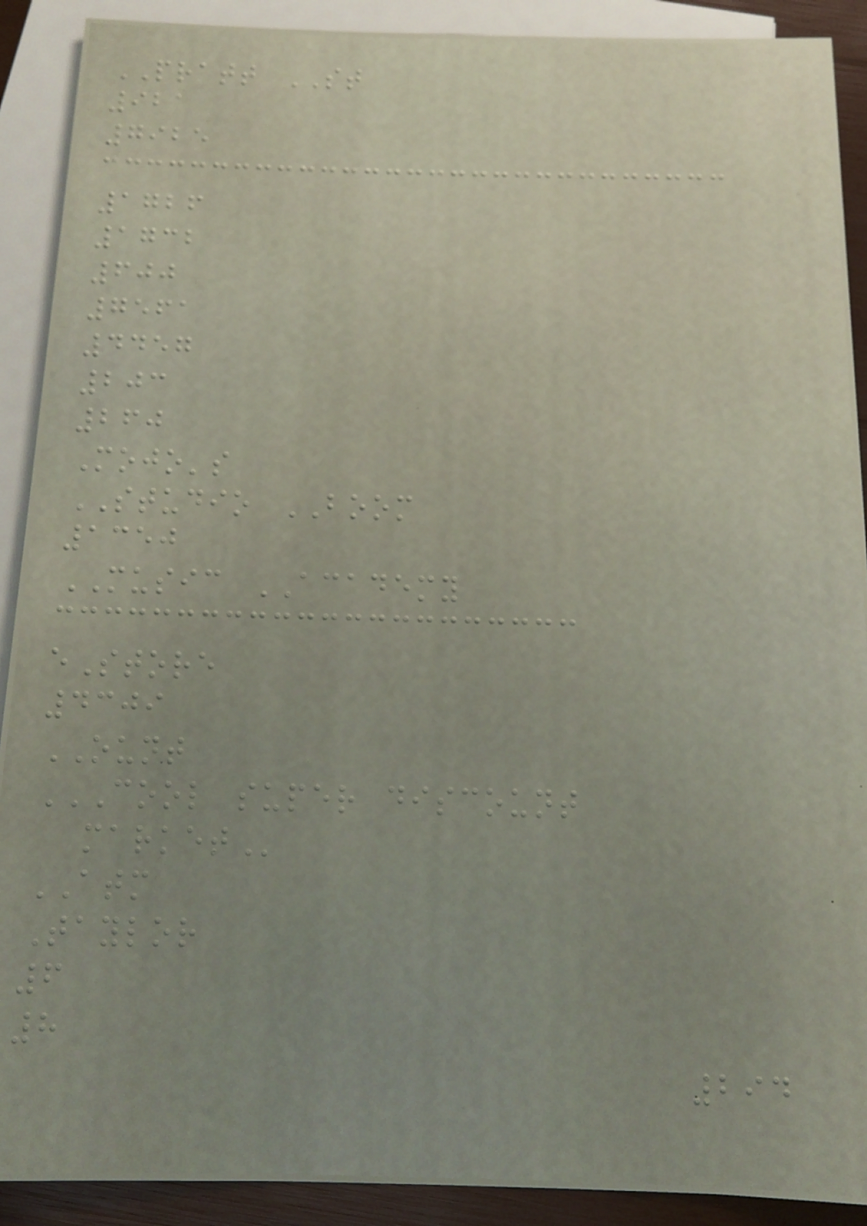PRATT ST
921
7925
1726
1732
600
7561
4457
203
260
Mojo's
STUDIO BOOM
1350
MUSIC ACADEMY
eStore
4309
OUNT
COOL SUPER DISCOUNT
MARKET
ATM
Taylor
6
8
294
